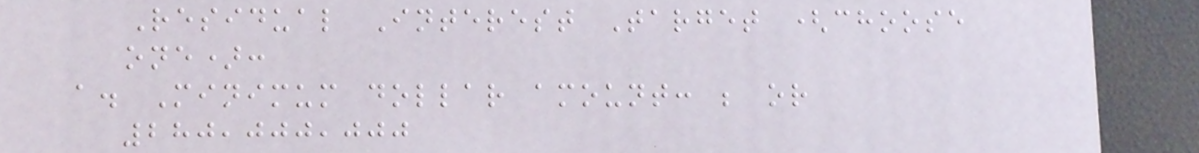Residual Interest Target (choose
one):
a. Minimum dollar amount: ; or
280,000,000
